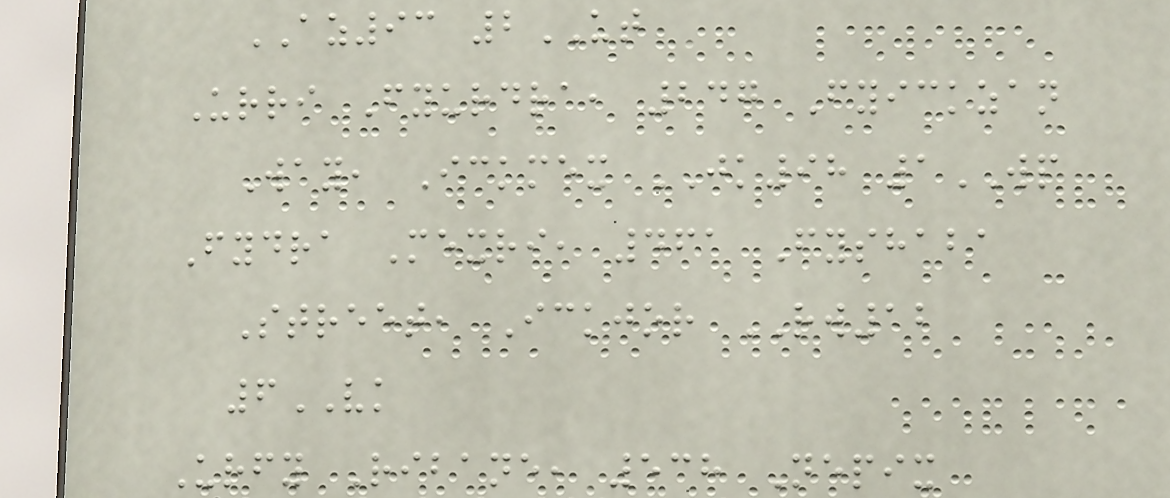AZ93 2UT
Urri Fyurdra, 247 Fyickzan
Way, Ickmex JK98 1WP
Fydra Mexri, 461 Fyshaba
Street, Ickjor RW12
6VK
Urfy Ribane, 538 Nepix
